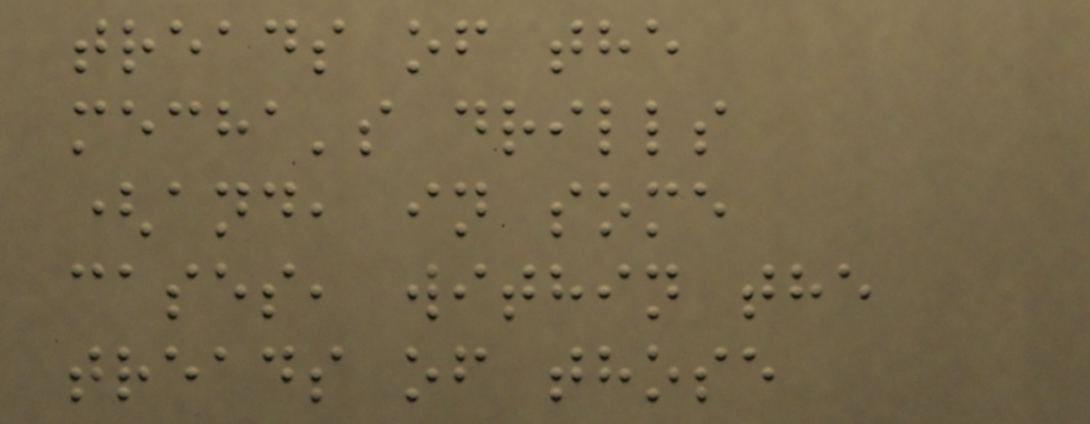treads of the
mecha's drills
(and, in some
cases, within the
treads of those
